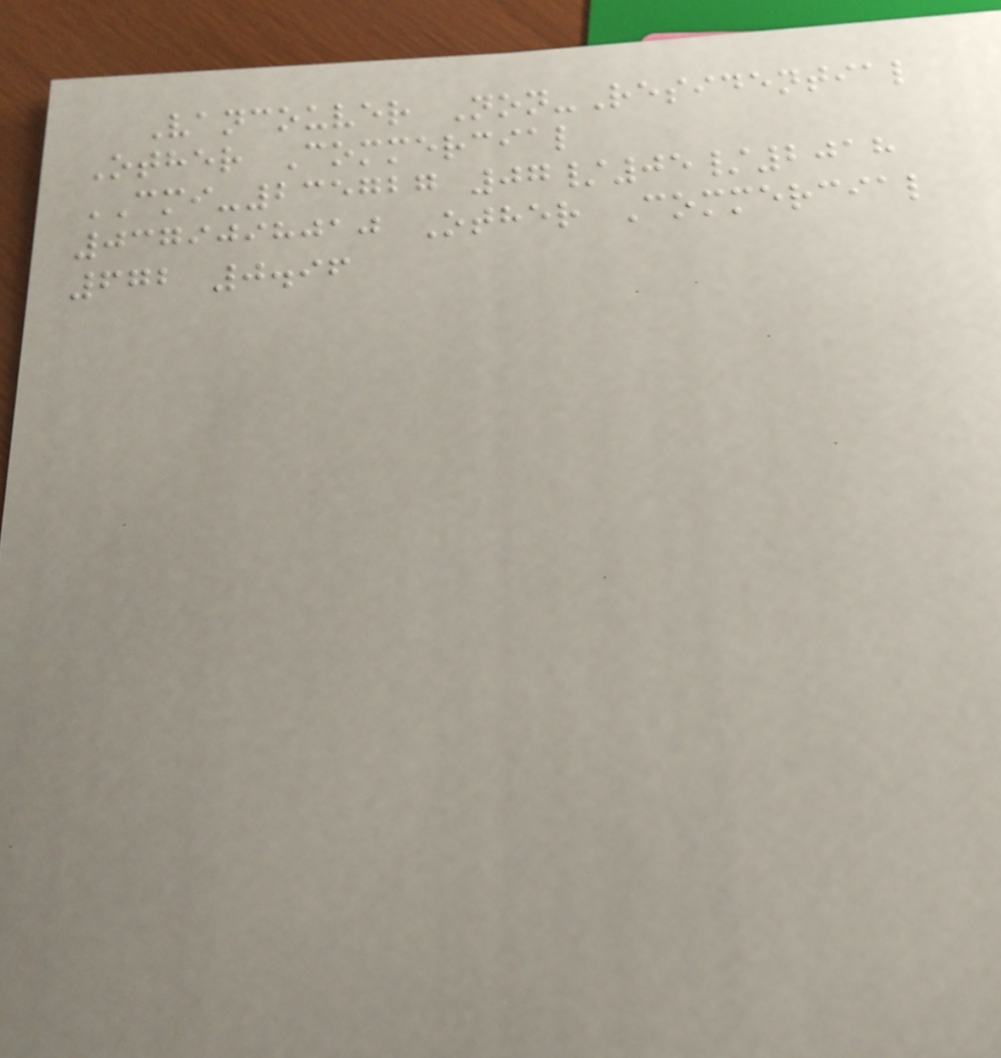Vancouver Non-Residential
Other Commercial
CMI-235727 07/05/2018
0379098010 Other Commercial
672 0.96
